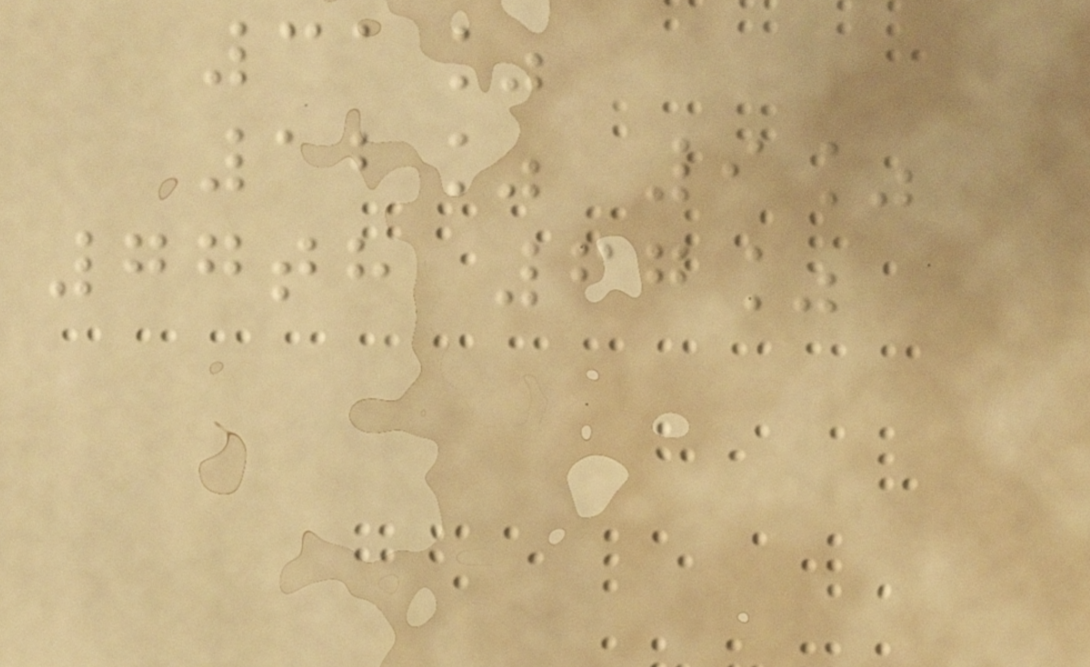31%
12% 9%
77th 67%
